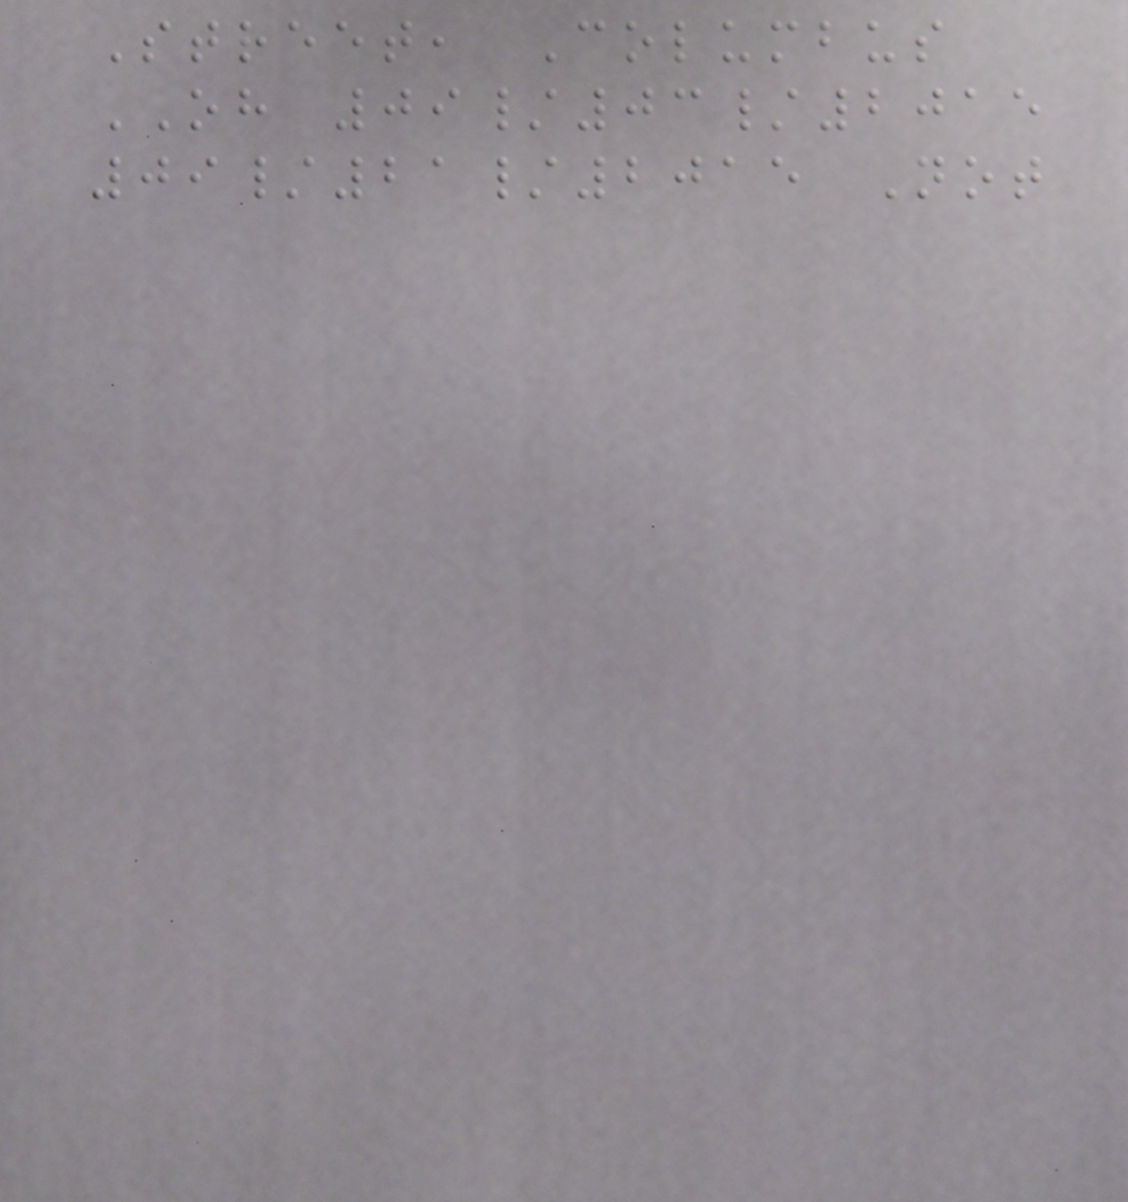Street, Columbus
OH 09/03/2015
09/21/2015 Not
